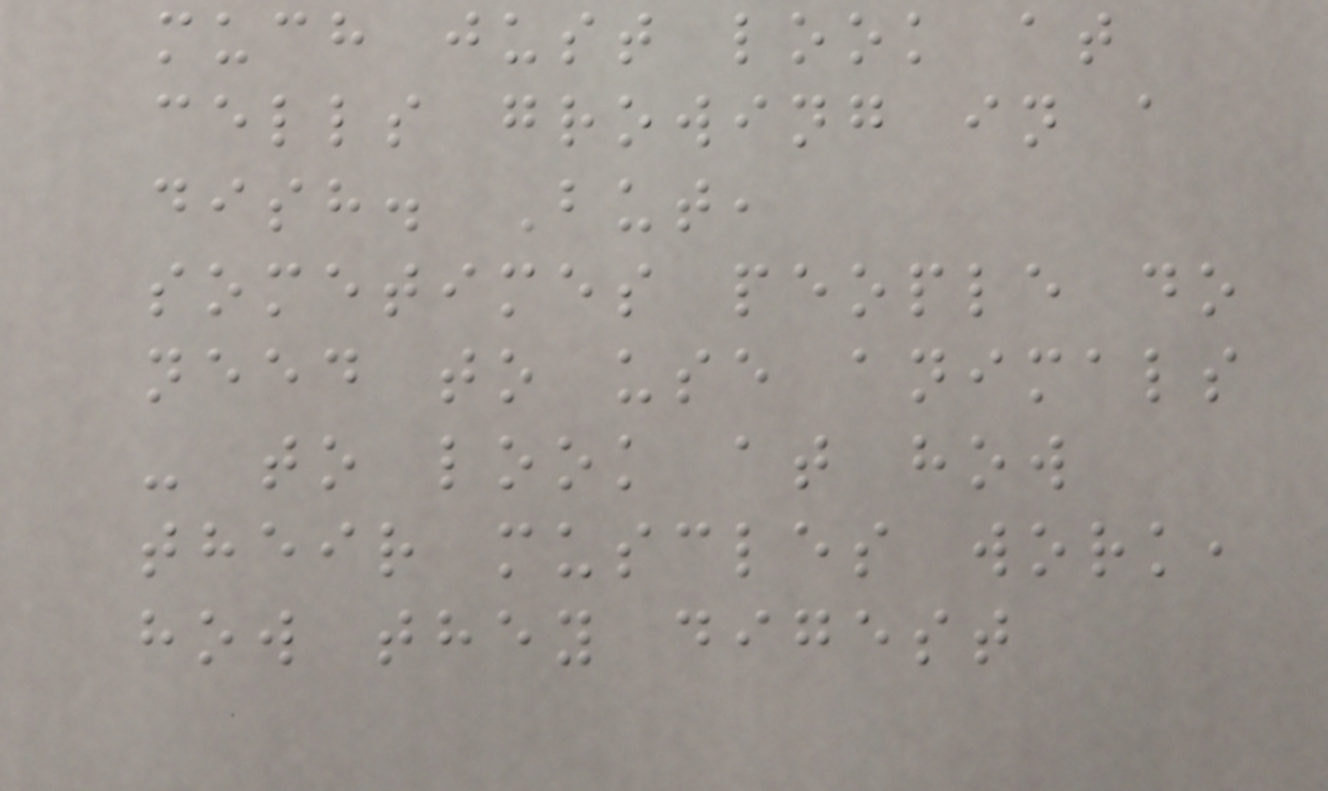much just look at
cells growing in a
dish. But,
sometimes people do
need to use animals
- to look at how
their muscles work,
how they digest
